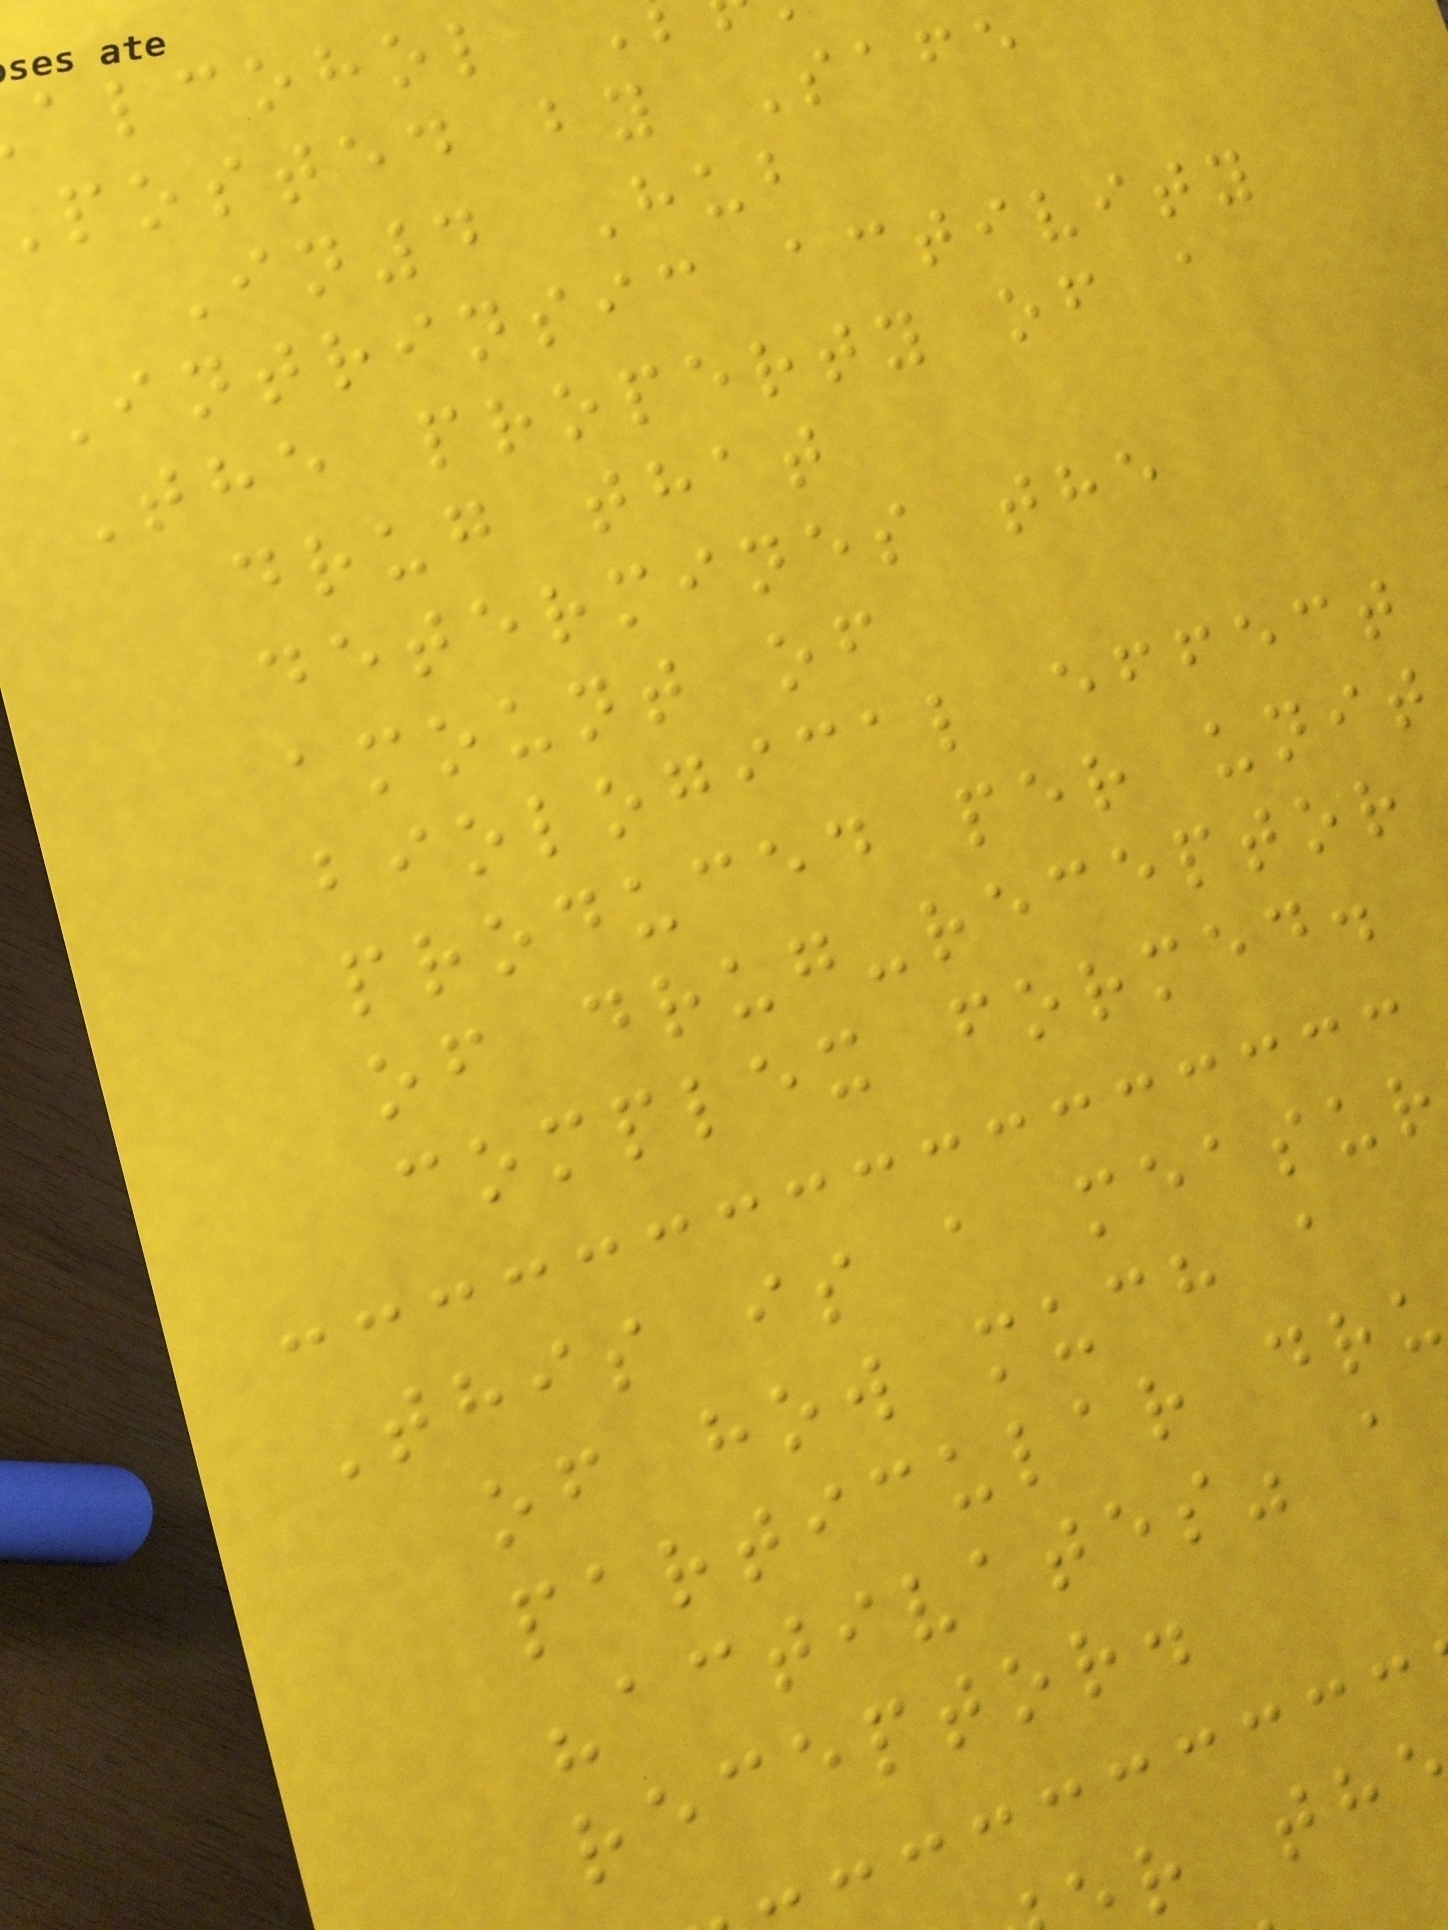alcohol
posted by Safe
In4 Hub
Intrinsic activity
The property of a
drug that
determines the
amount of
biological effect
produced per unit
of drug-receptor
complex formed.
This is a measur
of how much a
particular dru
"activates" a
receptor.
r th
